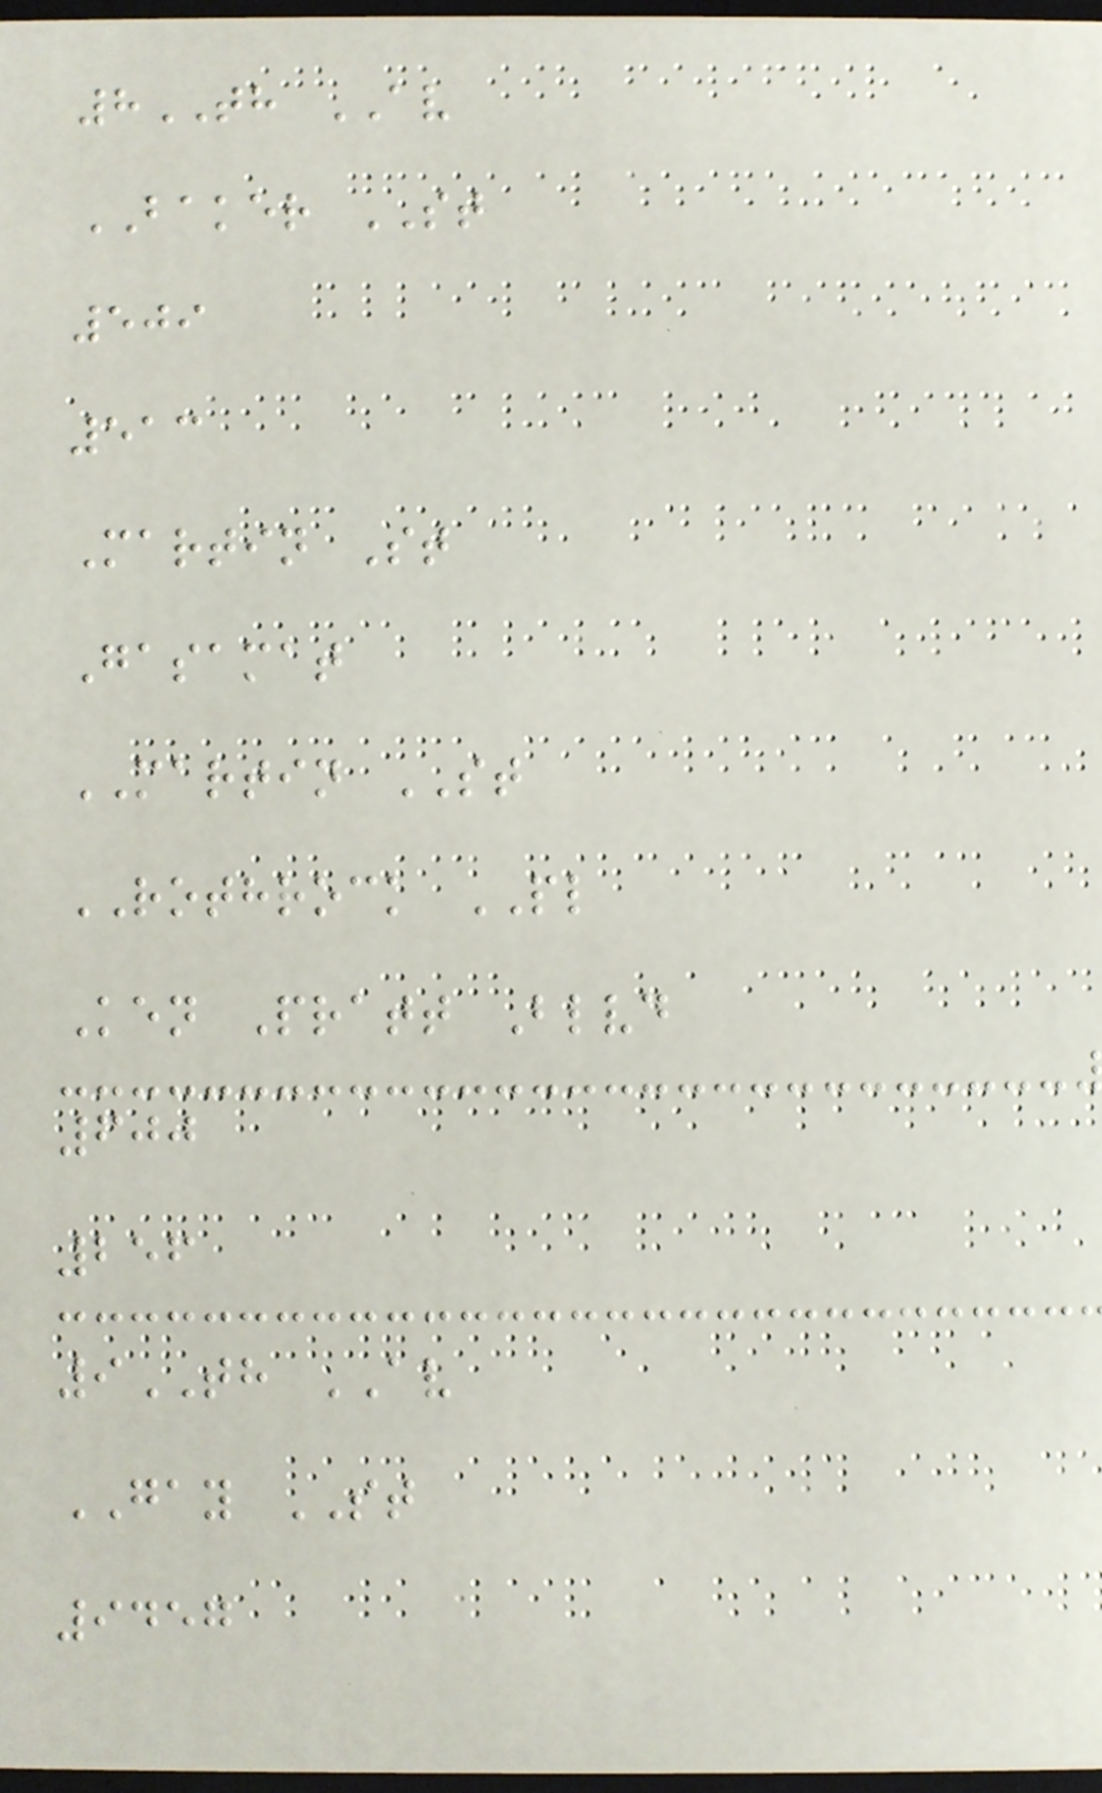8TH AV
BAKER ST
509
513
Martin St
Gasamat
MARTIN ST
ROTHROCK PL
Ken Pratt Blvd
600
256
9TH AV
GAY ST
9457
